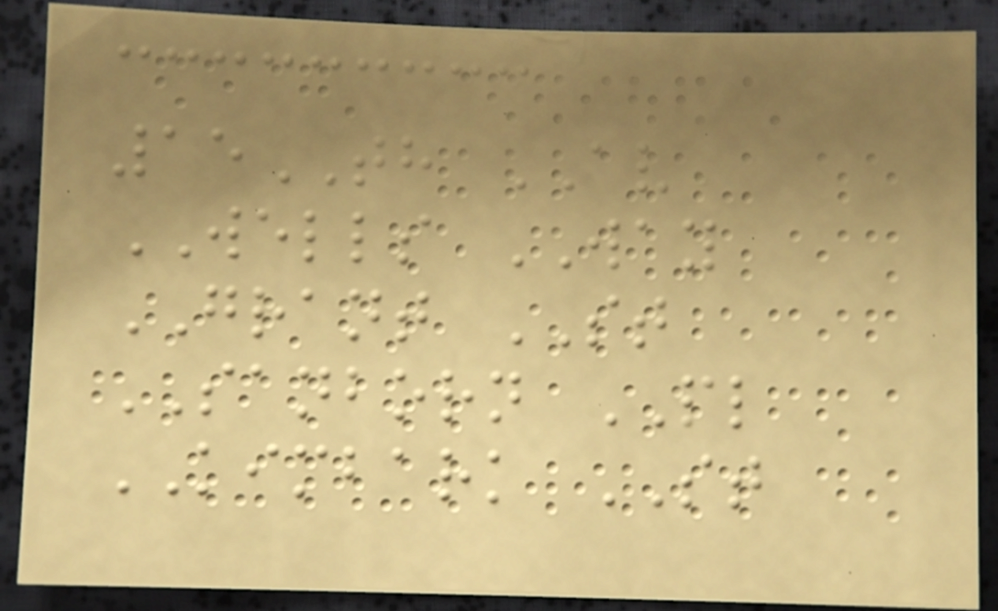15TH AV
WELLS WAY
GRANT ST
SANBORN PL
KIMBARK ST
